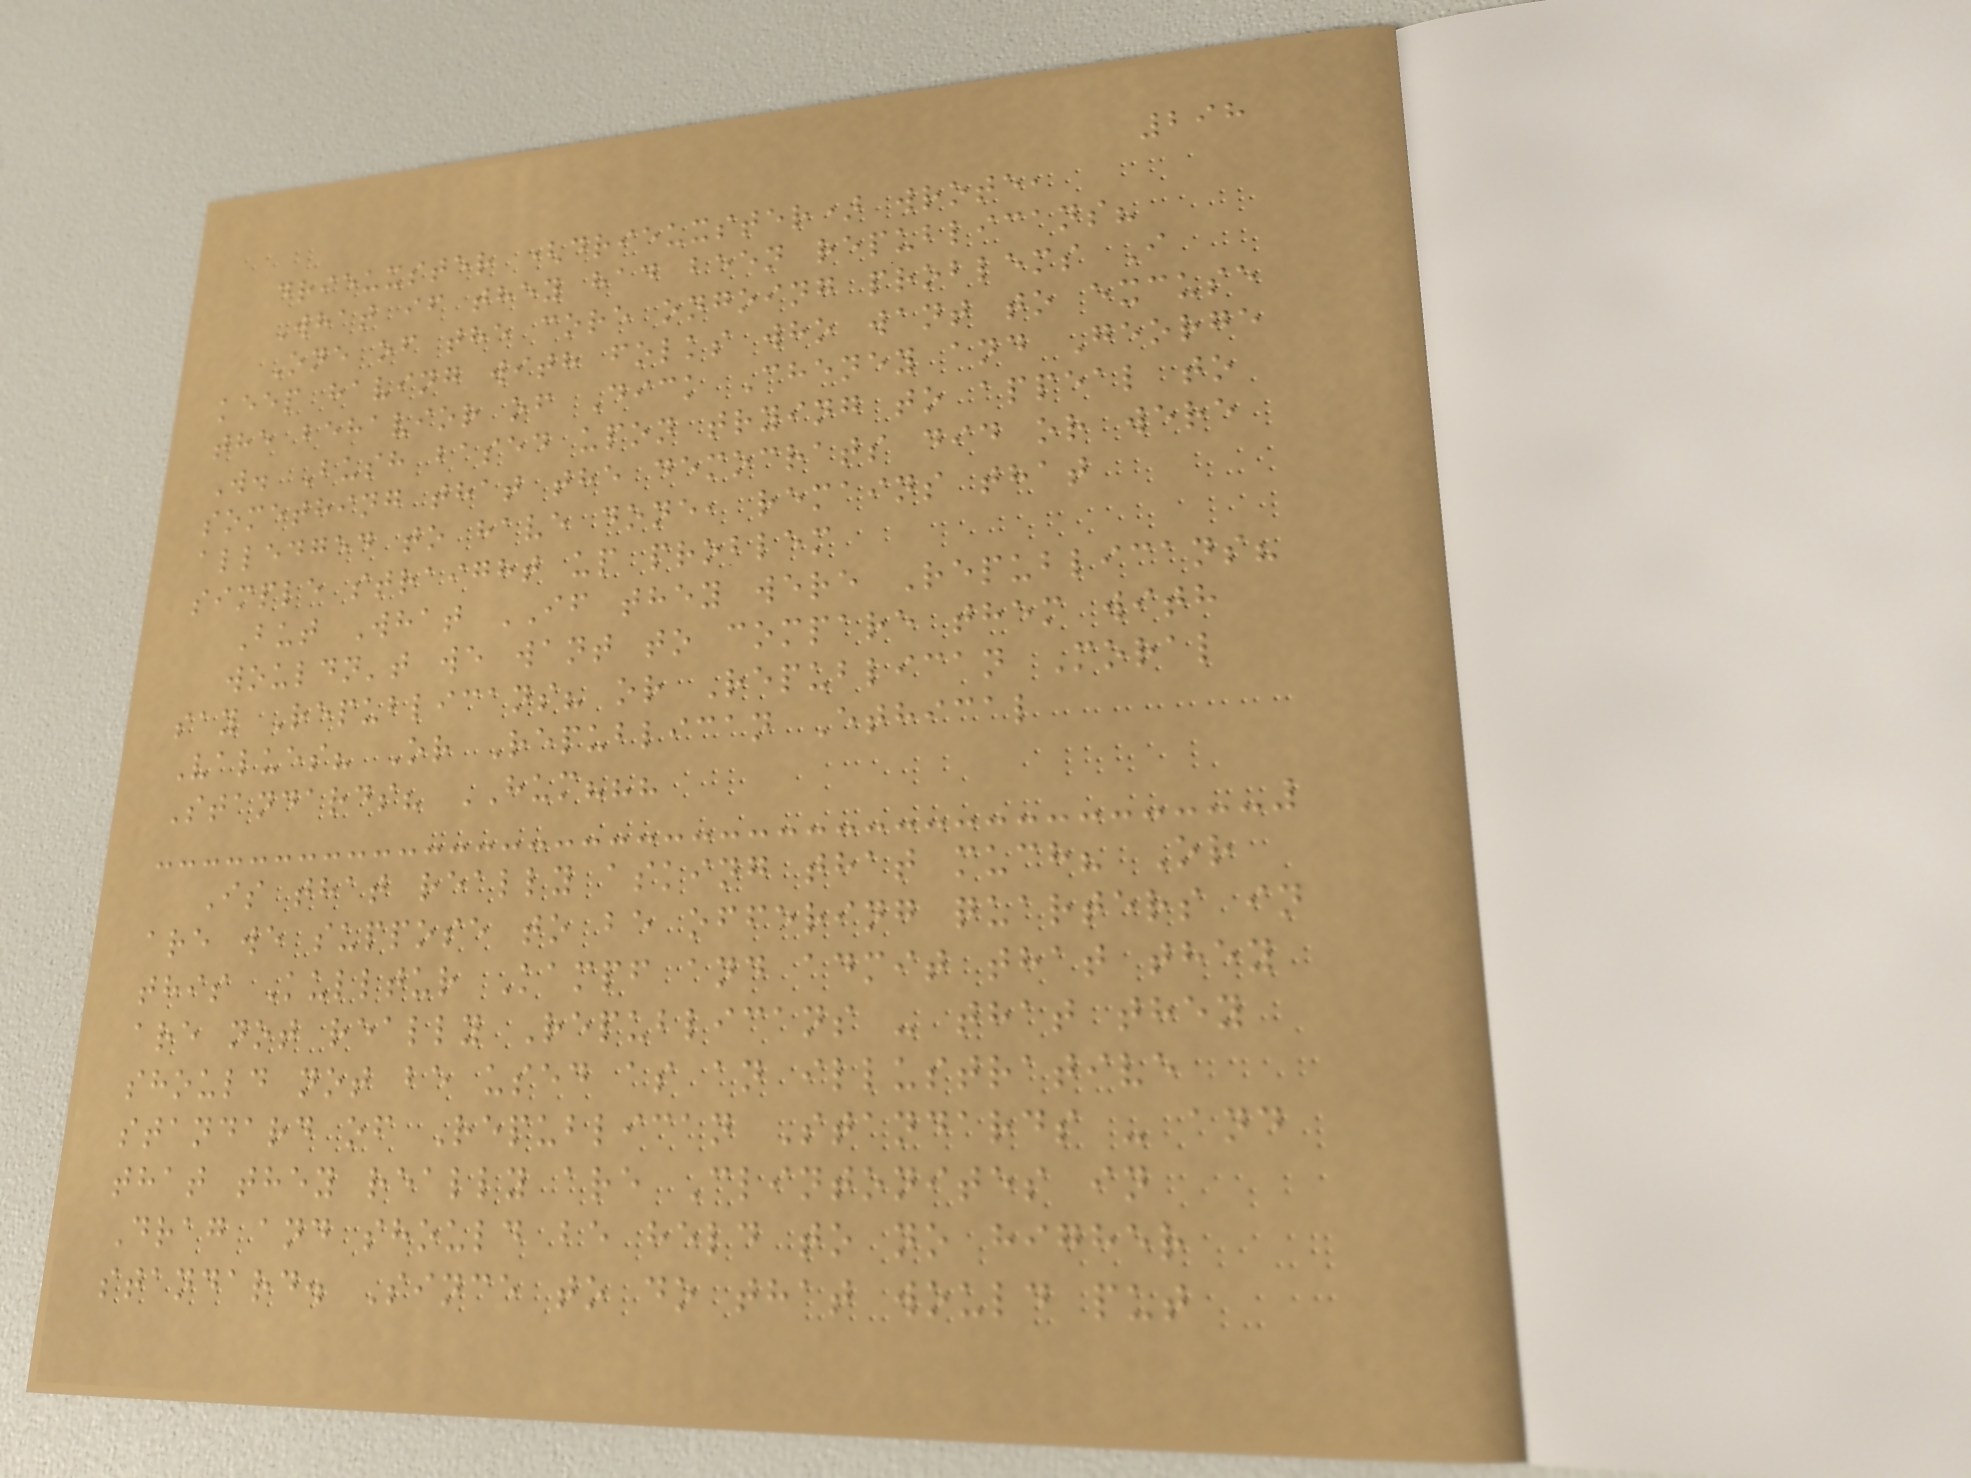298
drieuxster (drieuxster) wrote,
What if they had been republicans?
One of the core ongoing problems I
keep having with folks who want to excuse
the behavior of Dick Cheney and George
W. Bush based upon trying to appeal to
something that the democrats did or were
alledged to have done, remains that
simple straight up problem
But What IF they were Republicans?
wouldn't we want to compare them with
say Republicans? or Republican Moral
Values? Or Republican Ethical
Standards? HUM???
Is that really asking that much? Or
are we suppose to be offering quarters in
this Kulltur Kampf and admit that they
are not really Republicans - that they
should not be used as an illustrative
standard of Republican Standards - and
that they really are Clintonites in
Drag and should be held to no higher
standard. Since to do that would put
